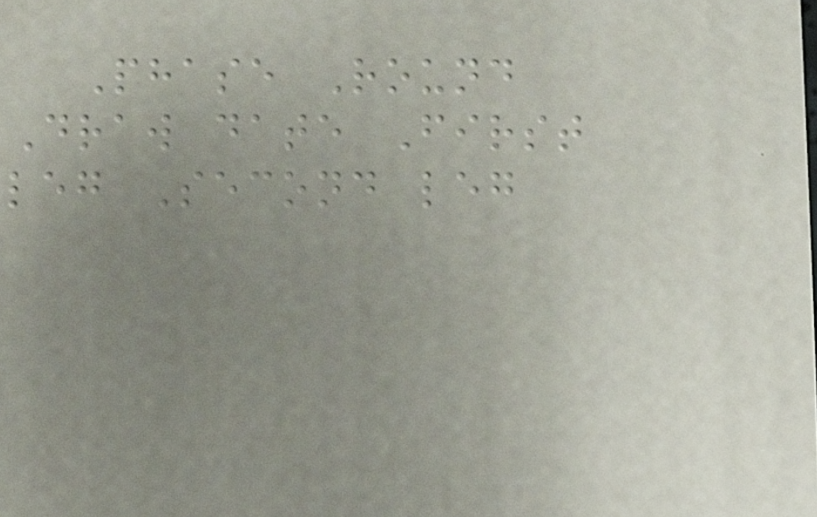Phase Round
Draw date First
leg Second leg
